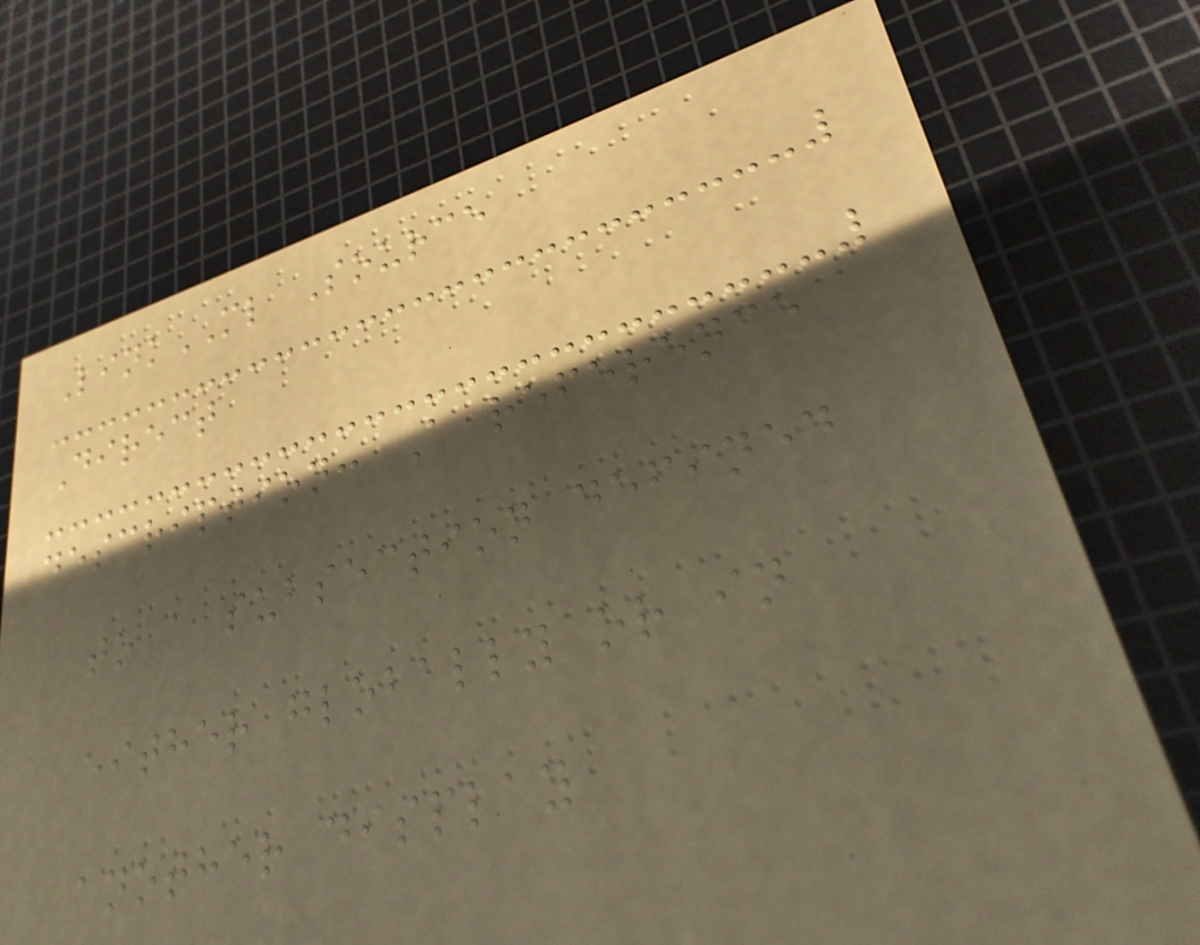LinkML Source
Direct
description: A reference
to a subsection defined
either globally or in
another display
